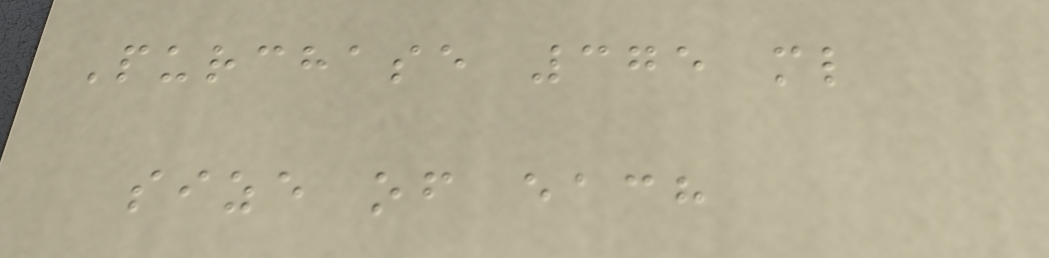Purchase 375 ml
size of each
